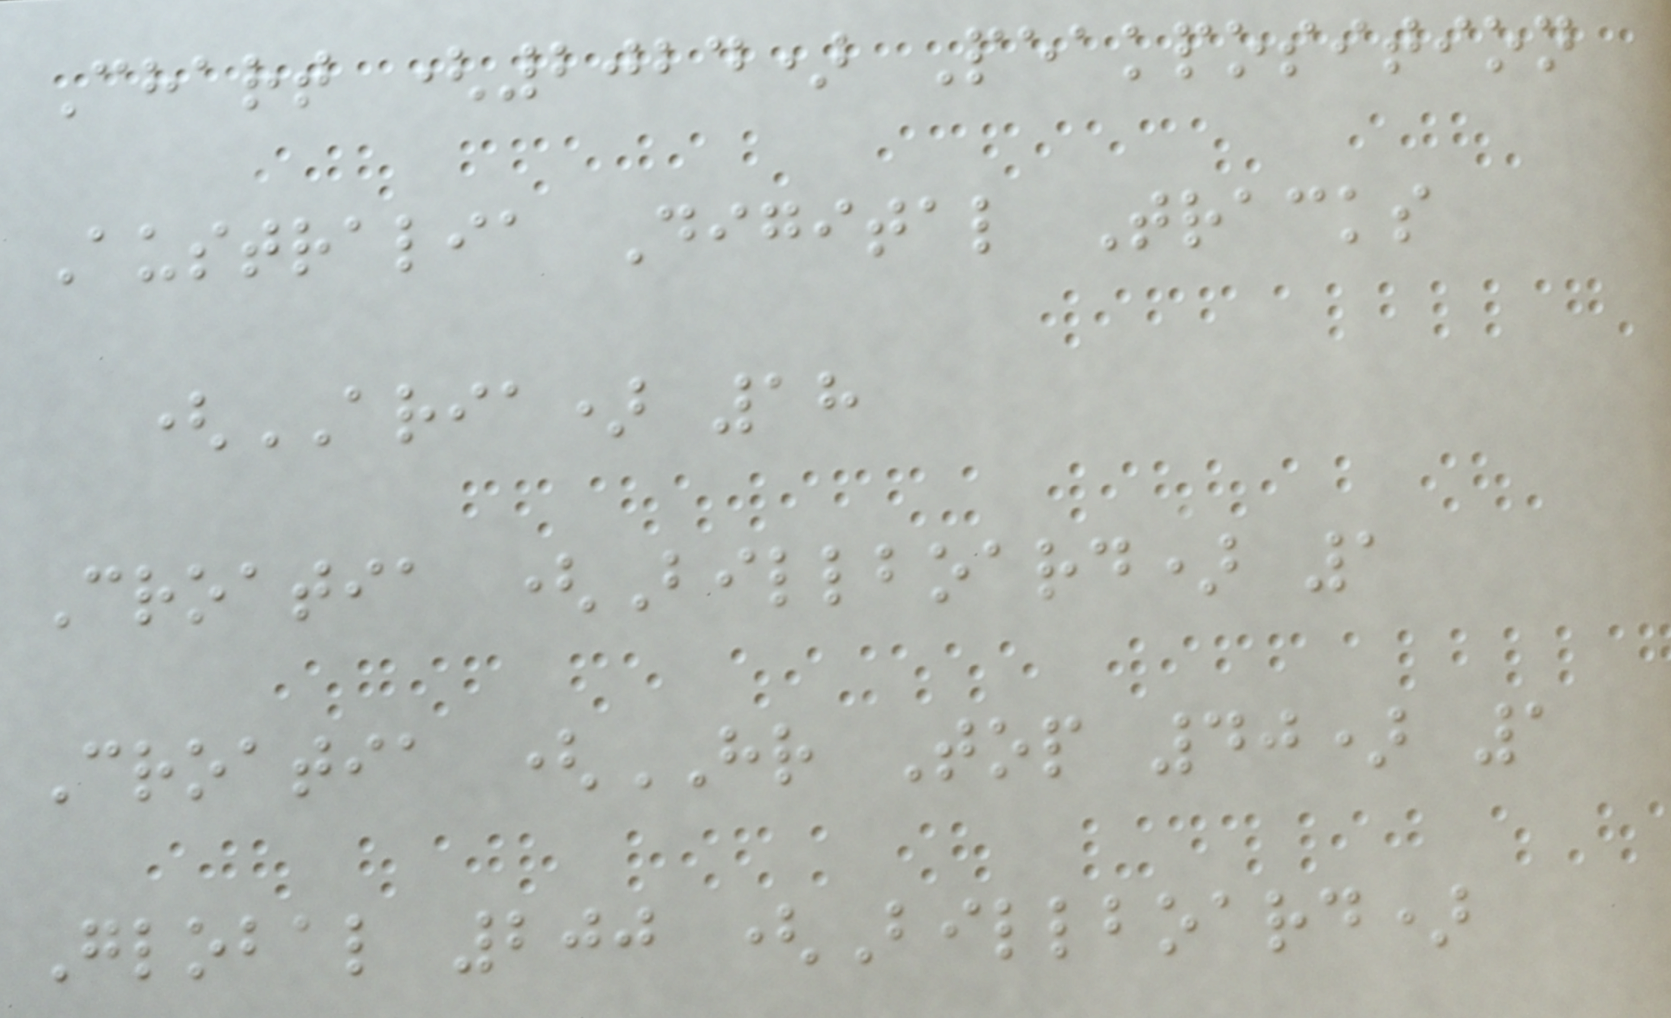Chart (2024) Peakposition
Australia Digital Tracks
(ARIA) 18
Croatia (Billboard) 1
Croatia (HR Top 40) 1
Global 200 (Billboard)
